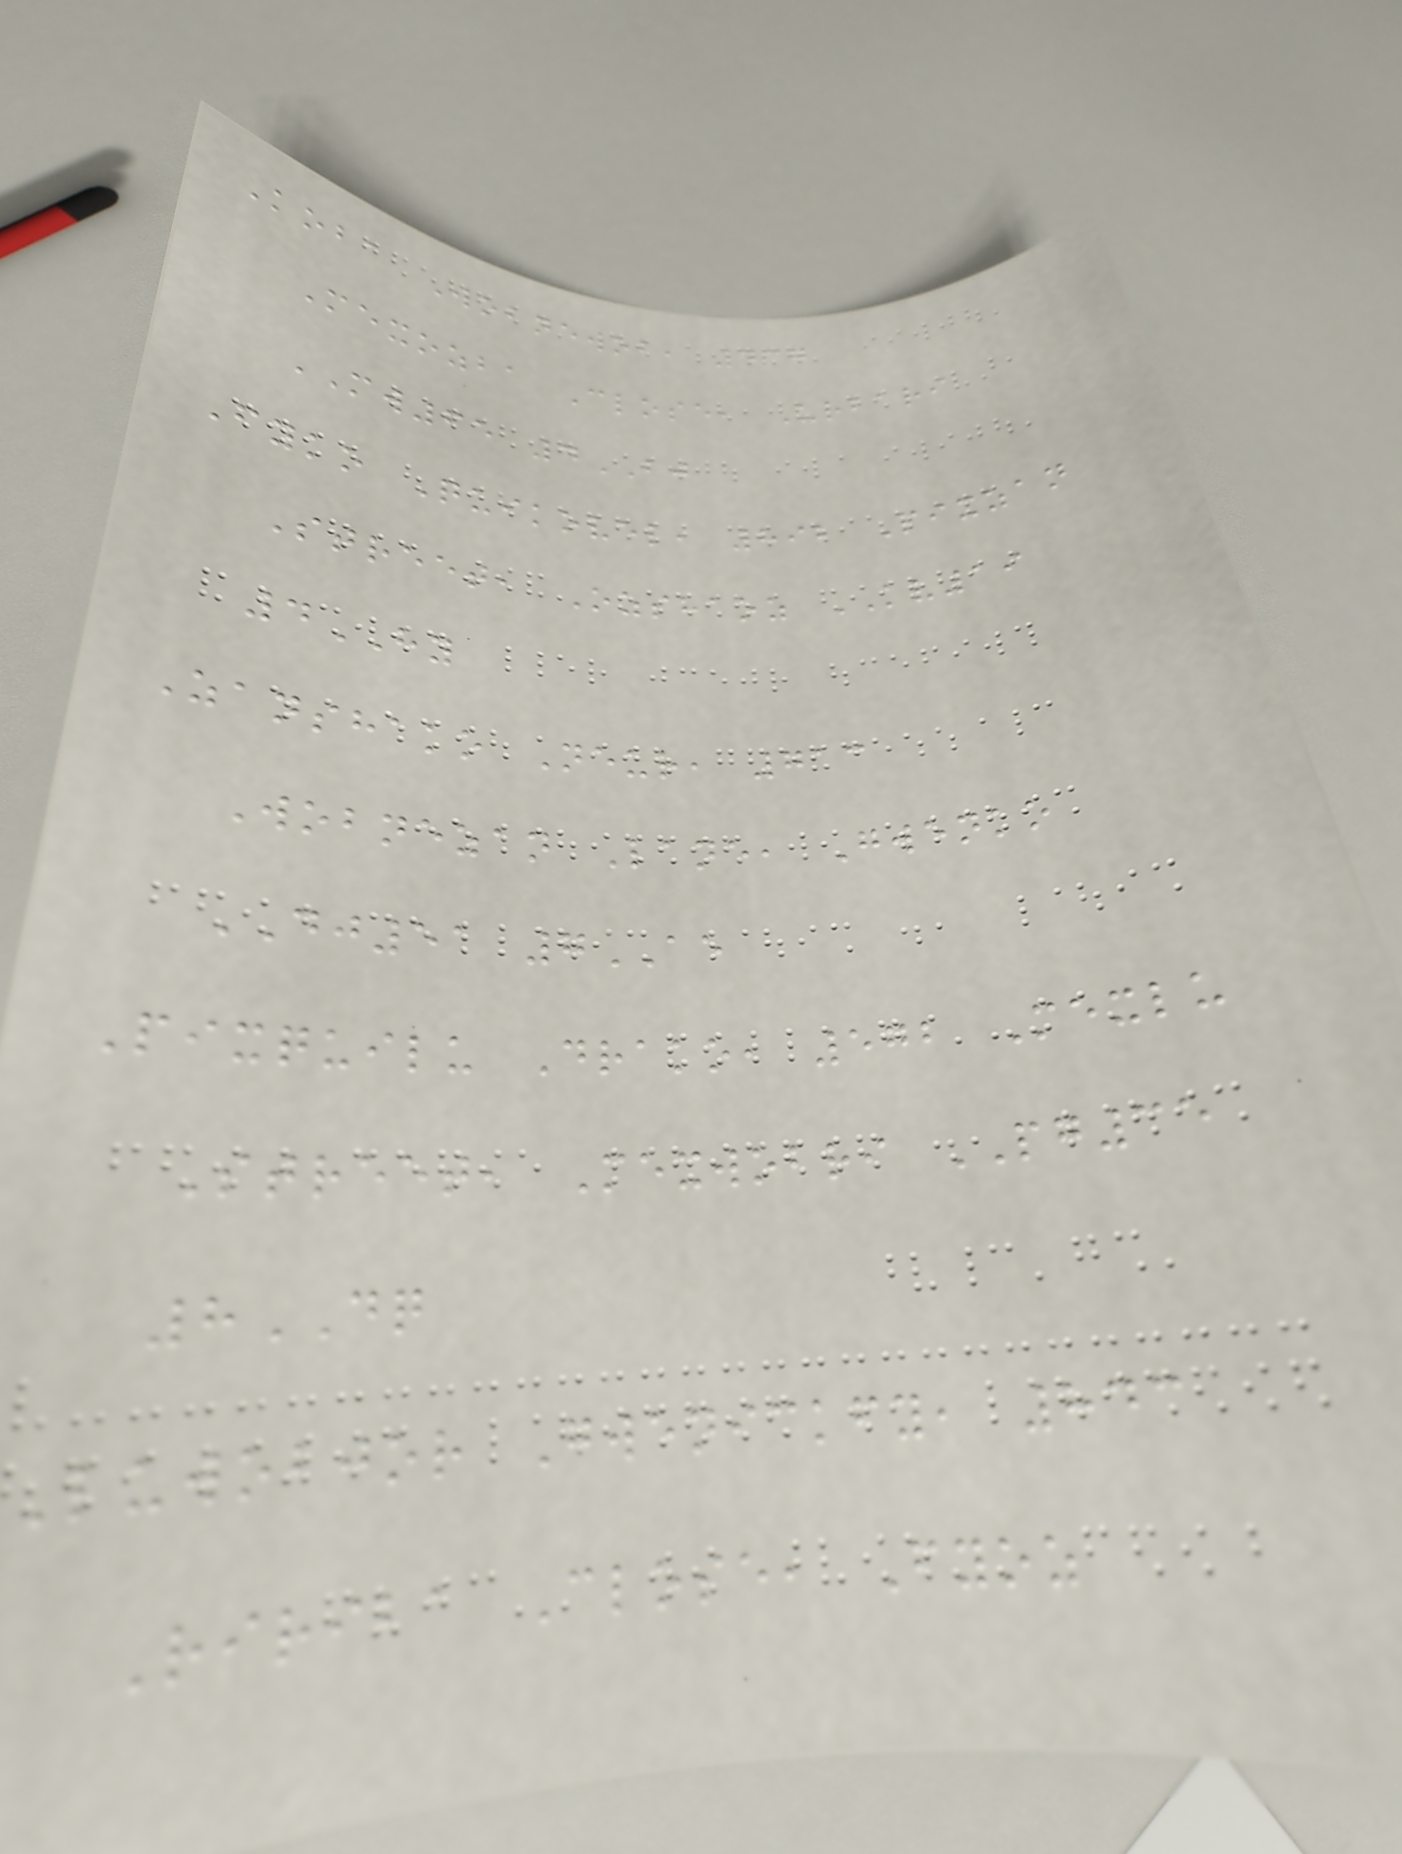Koba Wobnewob, 437
Mexozba Close, Urbari
MW65 4BJ
Fyko Quikovel, 892 Pixzan
Street, Ozshaoz KV19
4HY
Zanshako Neur, 713
Wobnezan Lane, Gwenko
DJ51 7AE
Pixquilu Drako, 572 Mexlu
Street, Mexwobri PG35
8DQ
Luwobjor Gwenickfy, 843
Ririba Close, Fyoz
